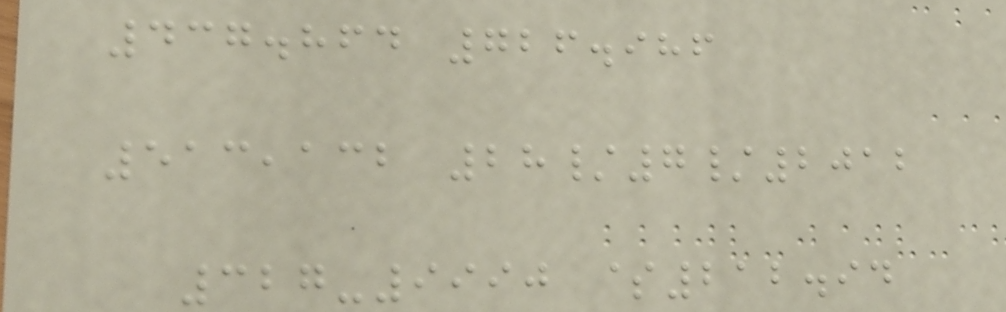437.864 726.986
513,132 28/7/2012
327-9990 $212.94
